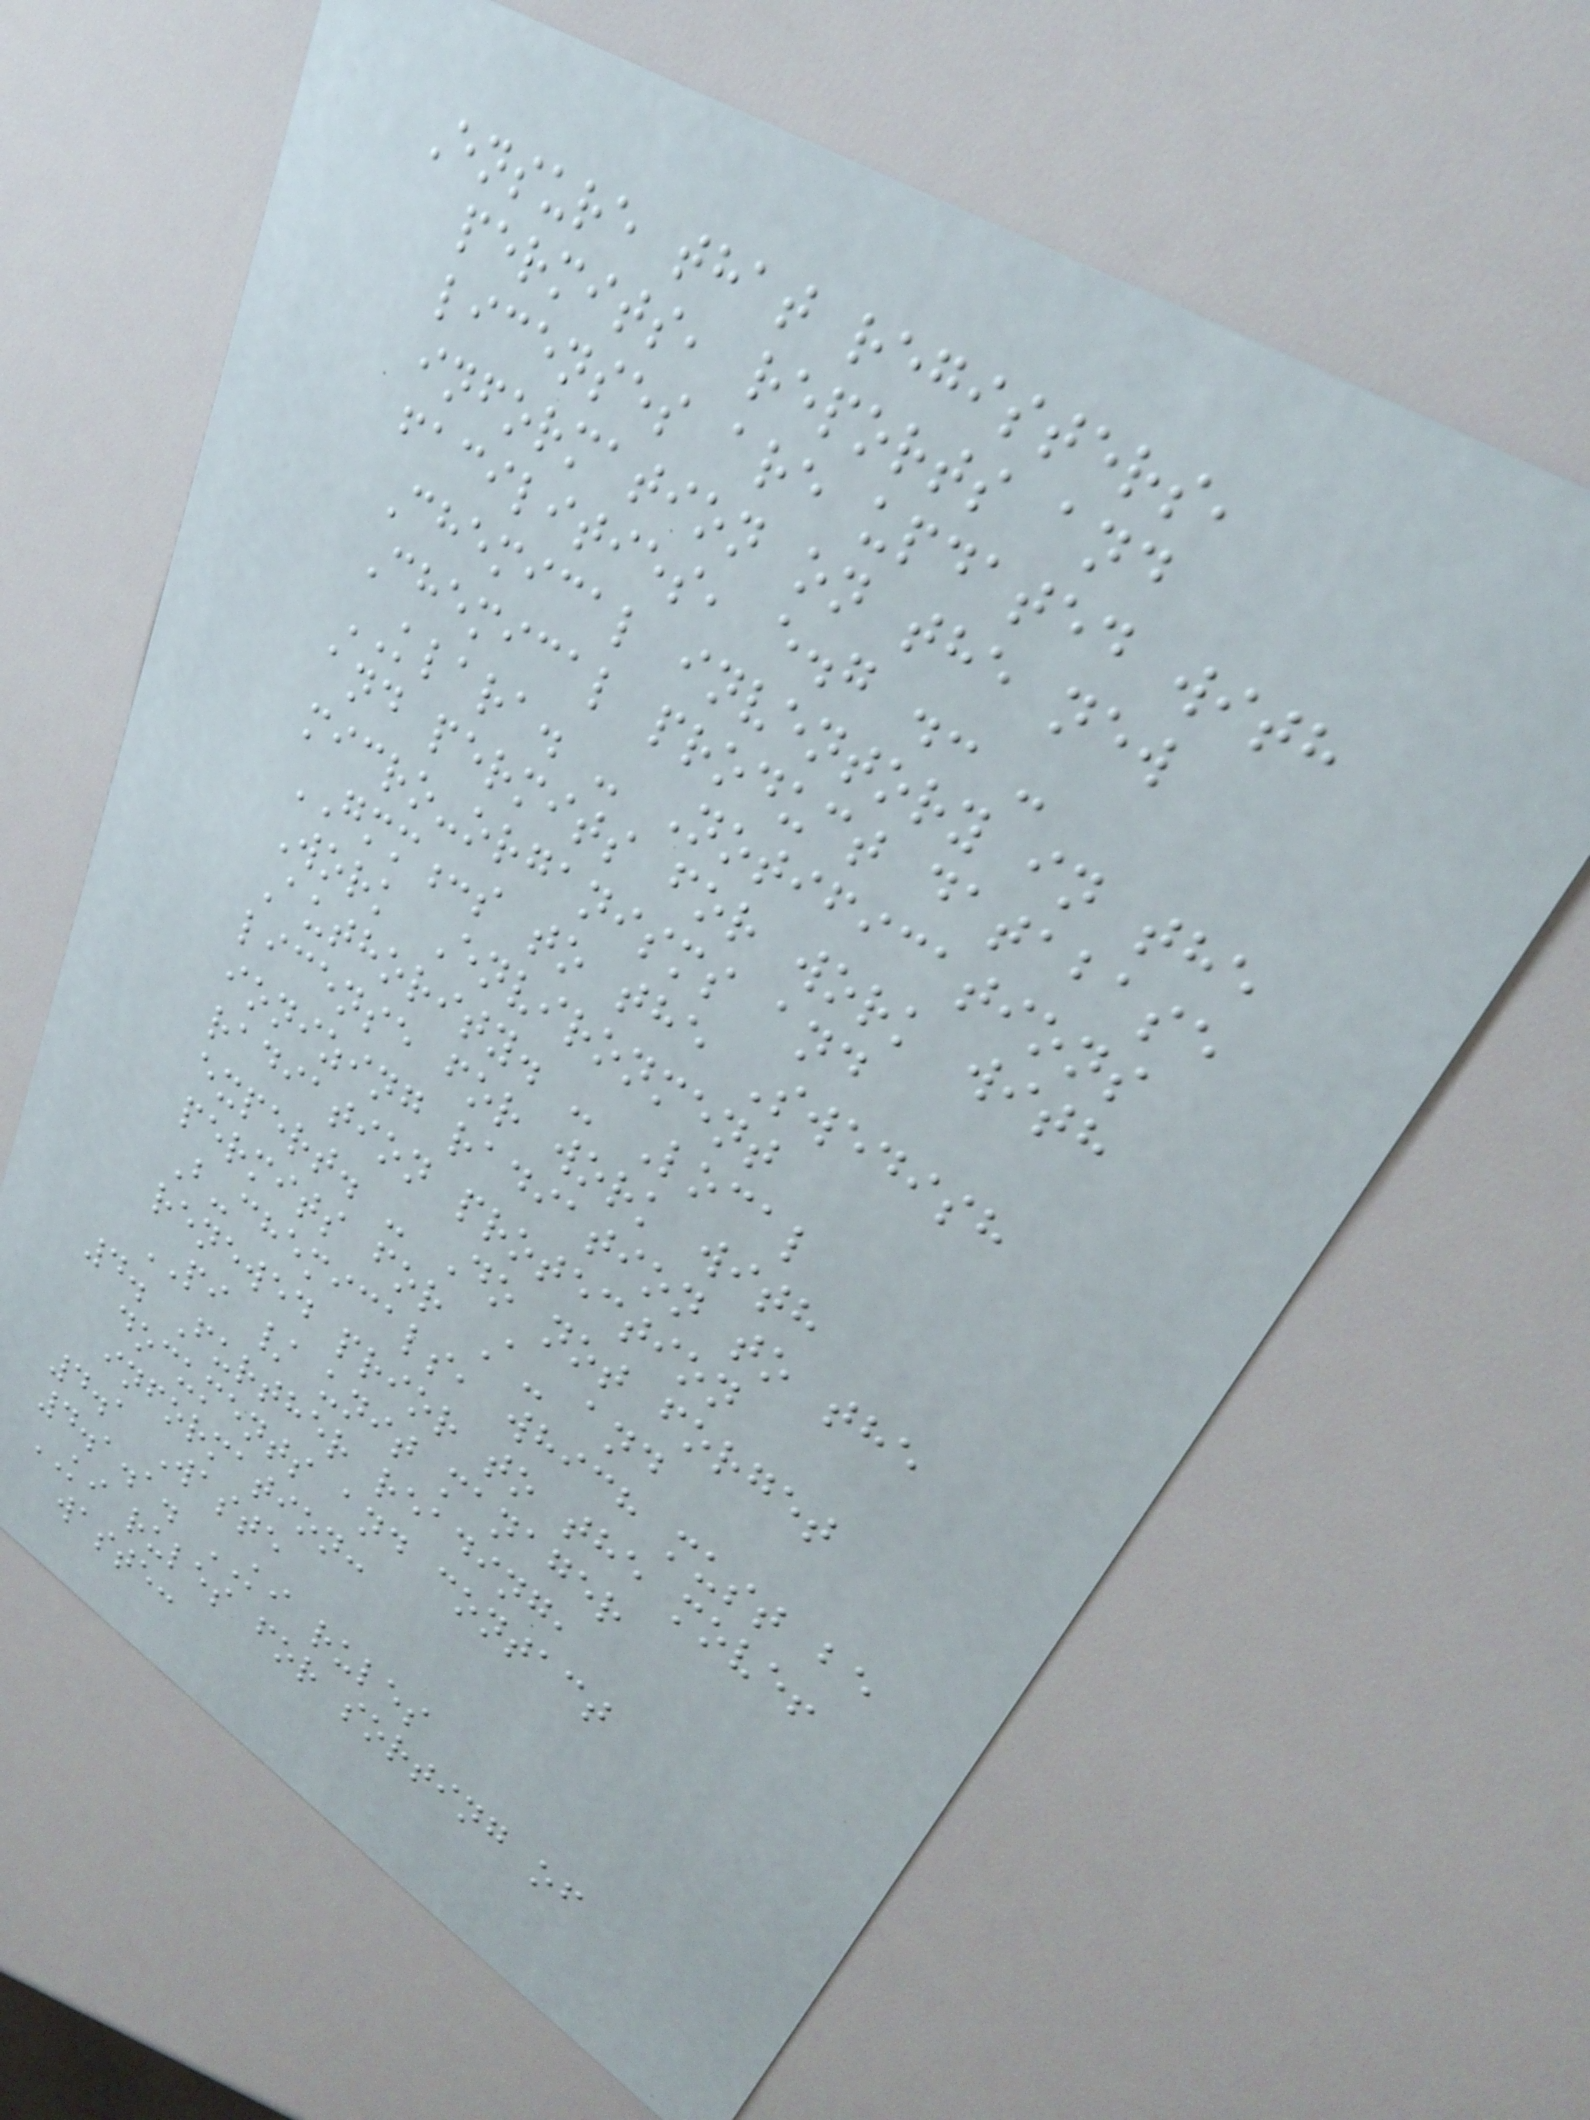Ensure that registers,
permits, reports and
licenses are updated with
information on the new
facilities, e.g .: -
Chemical inventory in the
Chemical product database
KLARA. - Notifications
and permits for work with
micro-organisms and
GMM:s to the Swedish
Work Environment
Authority. - Local
license for work with
ionizing radiation to the
radiation protection
expert. - Do not forget
permits for A- and
B-chemicals, which must be
renewed prior to the move!
PI / unit manager
4. Further reading,
documents and contact
information:
4.1 Waste
4.1.1. KI rules
KI rules for sorting of
waste:
